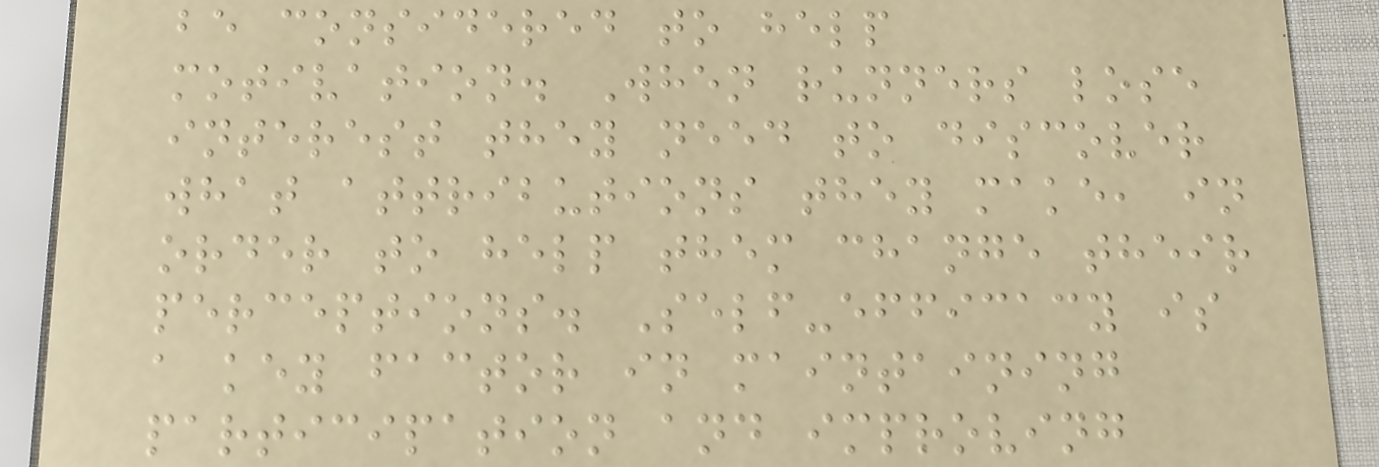be considered to help
motivation. When runners lose
interest they need to discover
what attributions they make, in
order to help them change their
perceptions. Self-efficacy is
a key factor in maintaining
participation and improving
